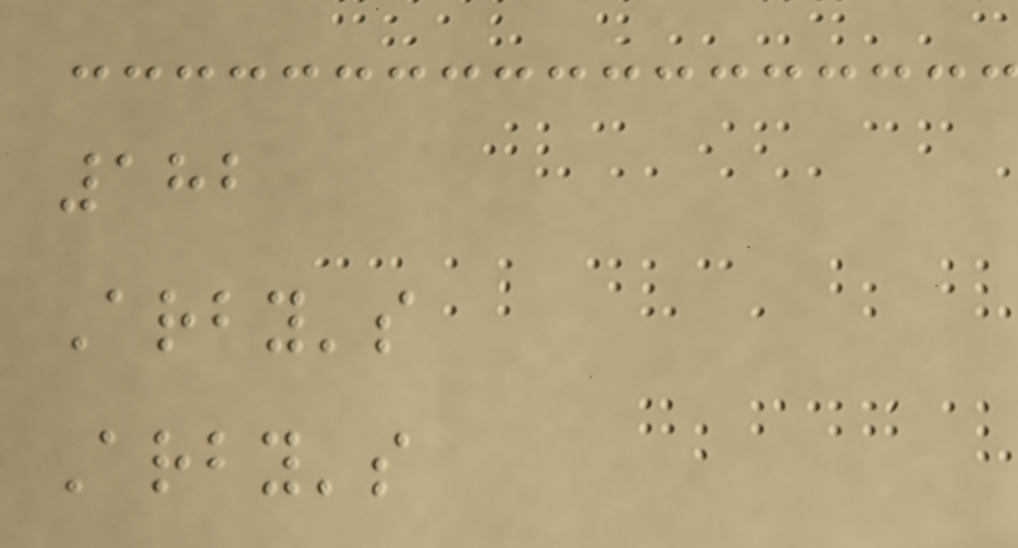182
Arby's
Arby's
